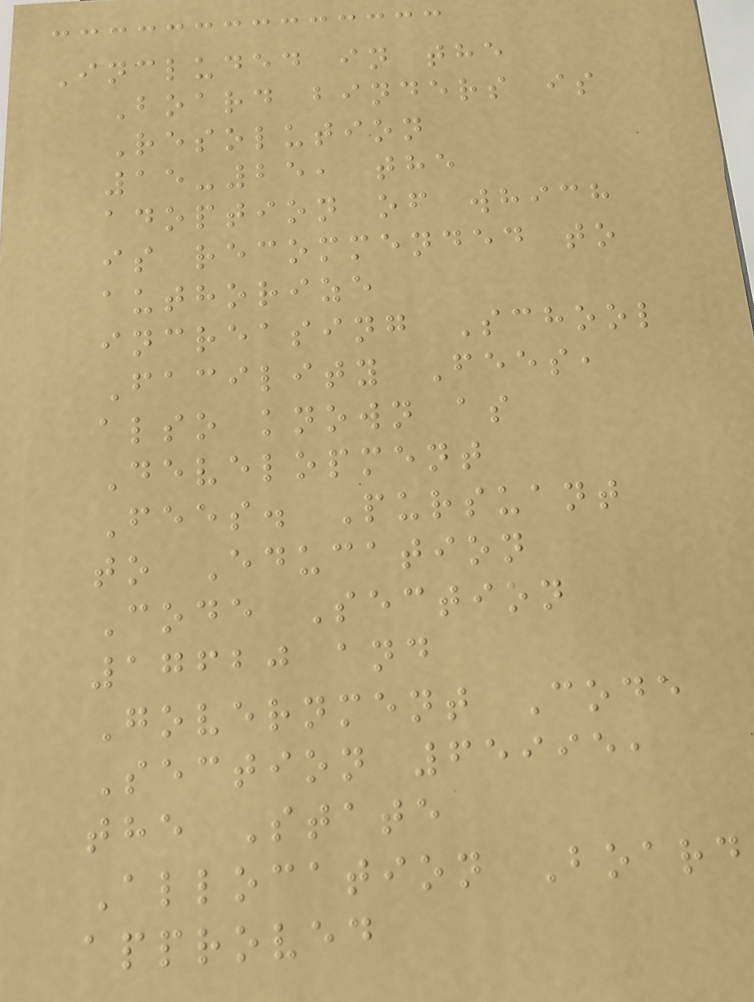Included in the
Board binders is
Resolution
15-25, the
adoption of which
is recommended to
authorize
increasing School
Facility Fees,
also known as
Development
Fees. Pursuant
to Education
Code Section
17620 and
Government Code
Section 65995,
the State
Allocation Board
approved
